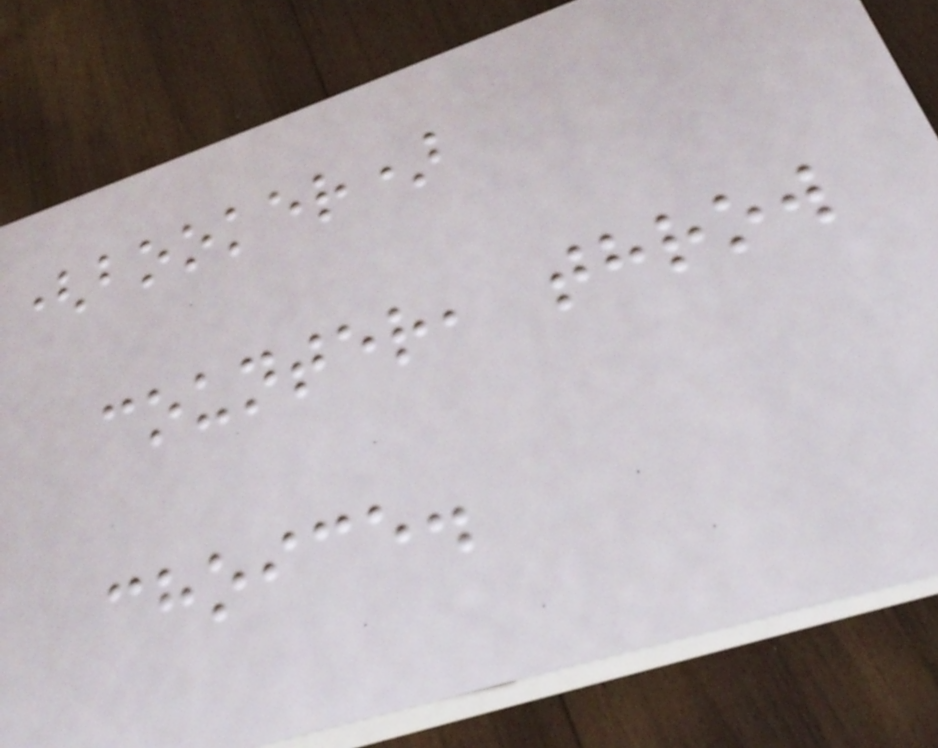(booker)
counter, throw
choice.
